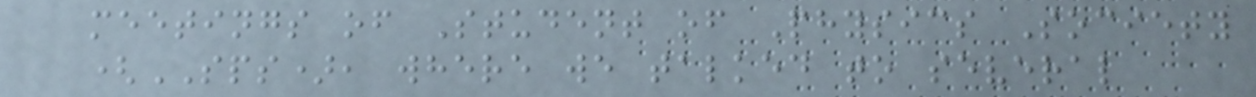meetings of Student of Physics Society
(SPS), where we talked to several
